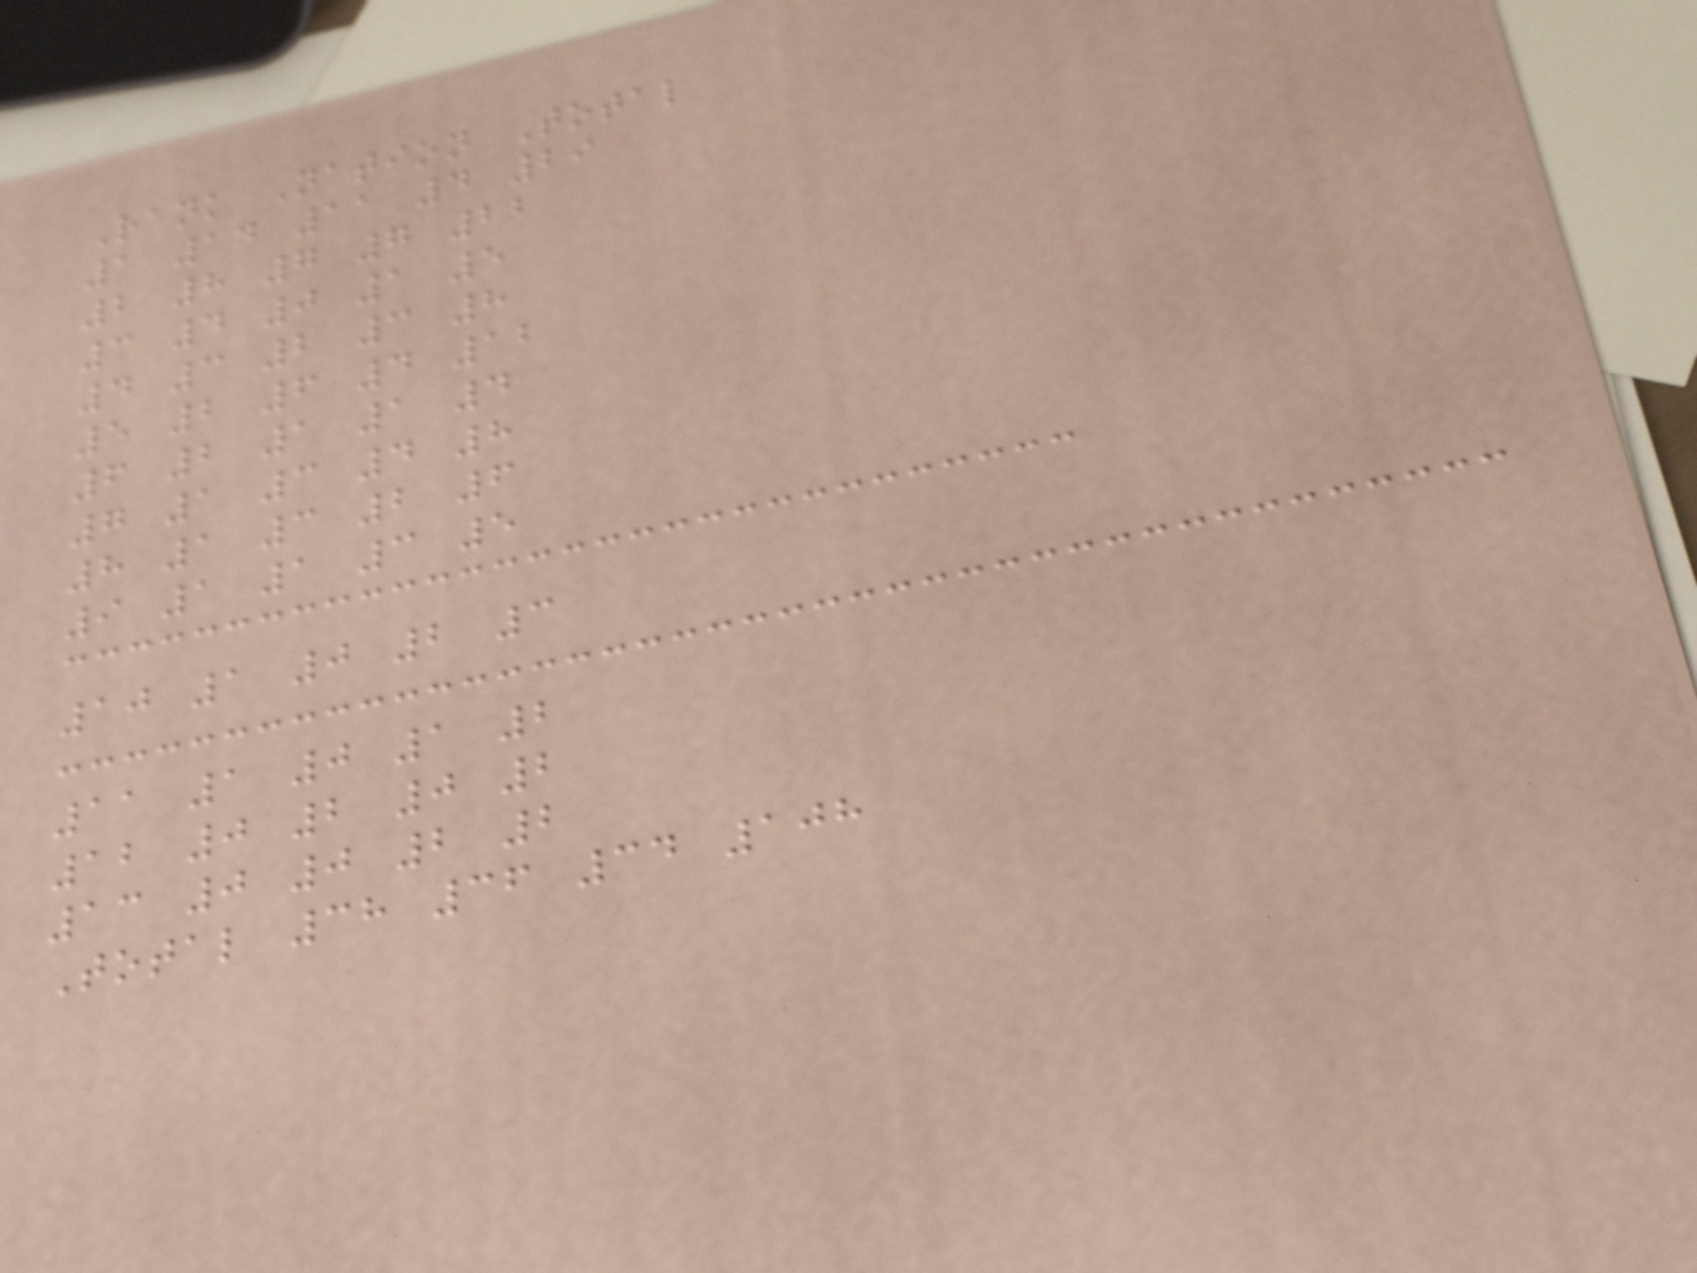Rank Nation Total
1 14 11 4 29
2 8 7 7 22
3 4 0 1 5
4 3 2 3 8
5 2 6 4 12
6 2 1 1 4
7 1 3 4 8
8 1 3 2 6
9 1 1 3 5
10 1 0 2 3
11 1 0 1 2
12 0 2 0 2
13 0 0 2 2
Total 38 36 34 108
